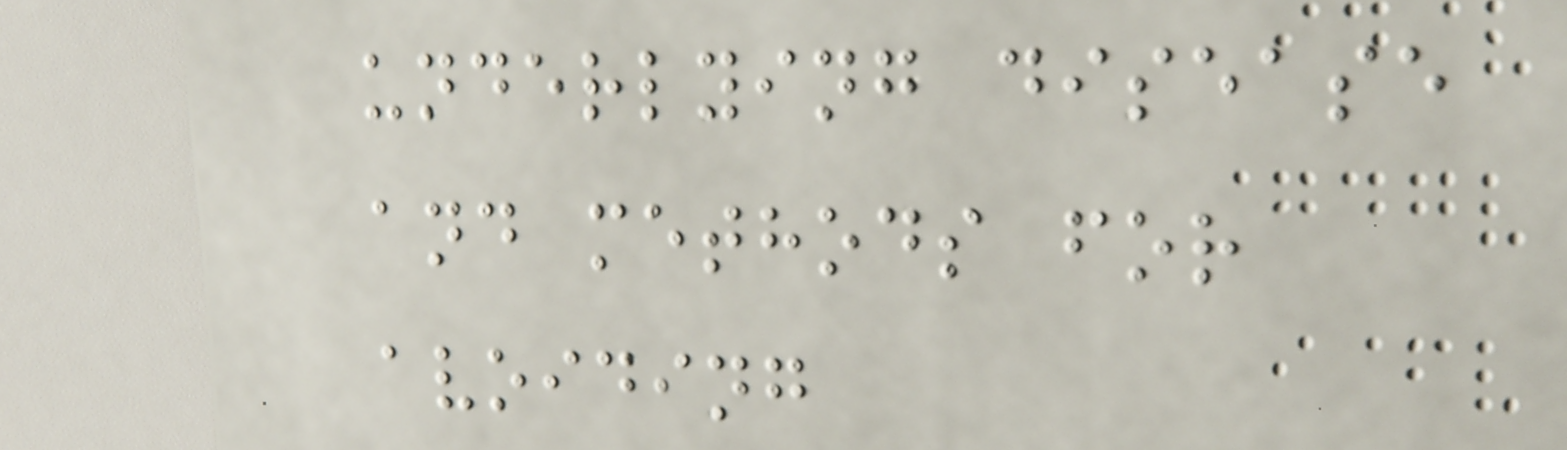underlying disease
and methods for
avoiding
